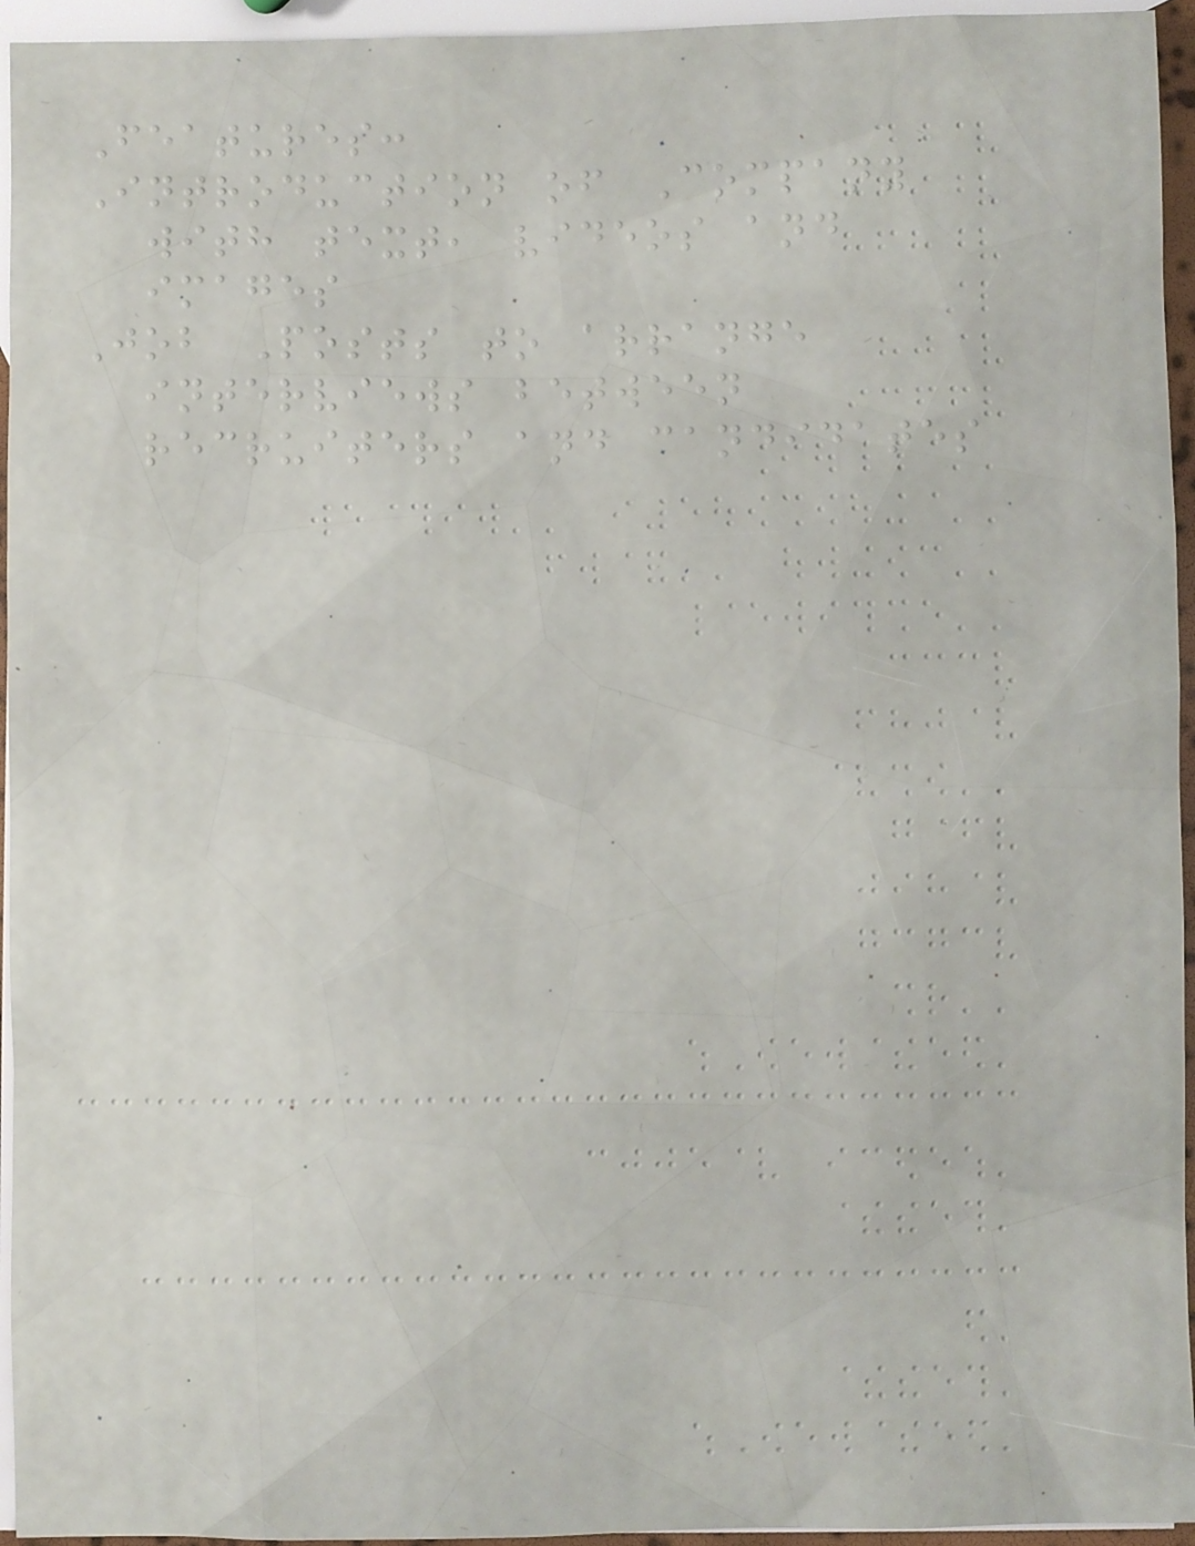Features:
Introduction of Company
with text, videos and
images
Job Posts to arrange
interviews between
recruiters and candidates
